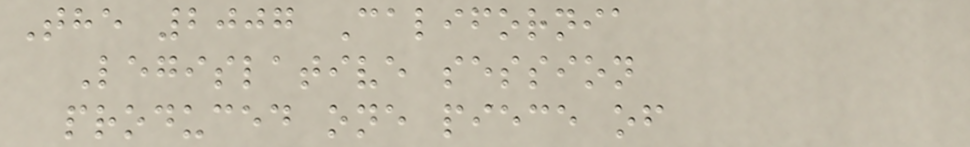The 2007 California
Legislative session
produced one piece of
